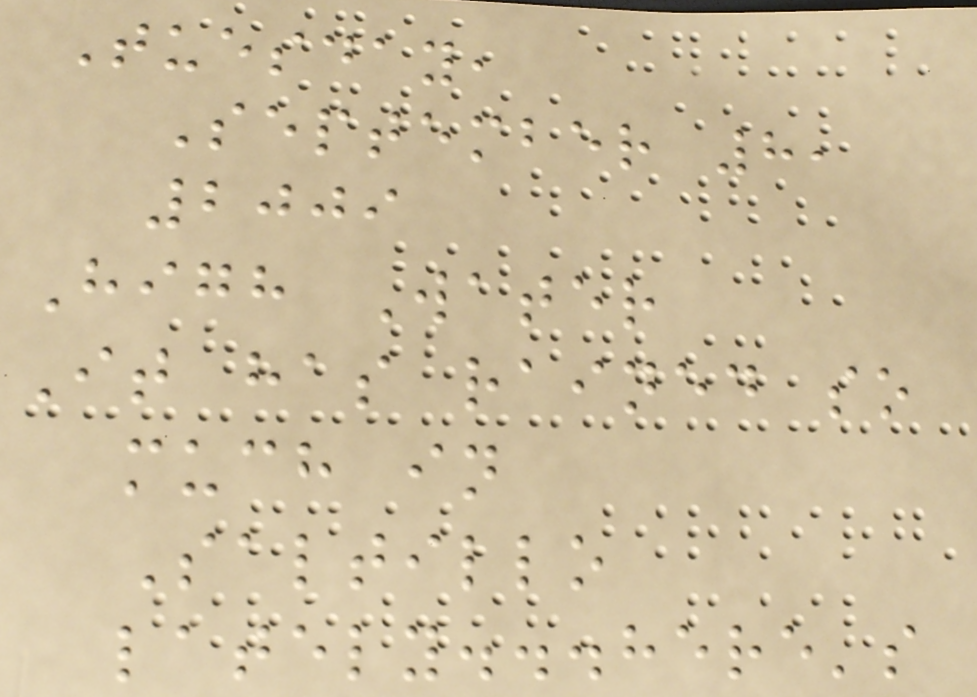Tuesday,
September 8,
2009
High Water
It has rained so
much in
Saltillo
lately...here's
